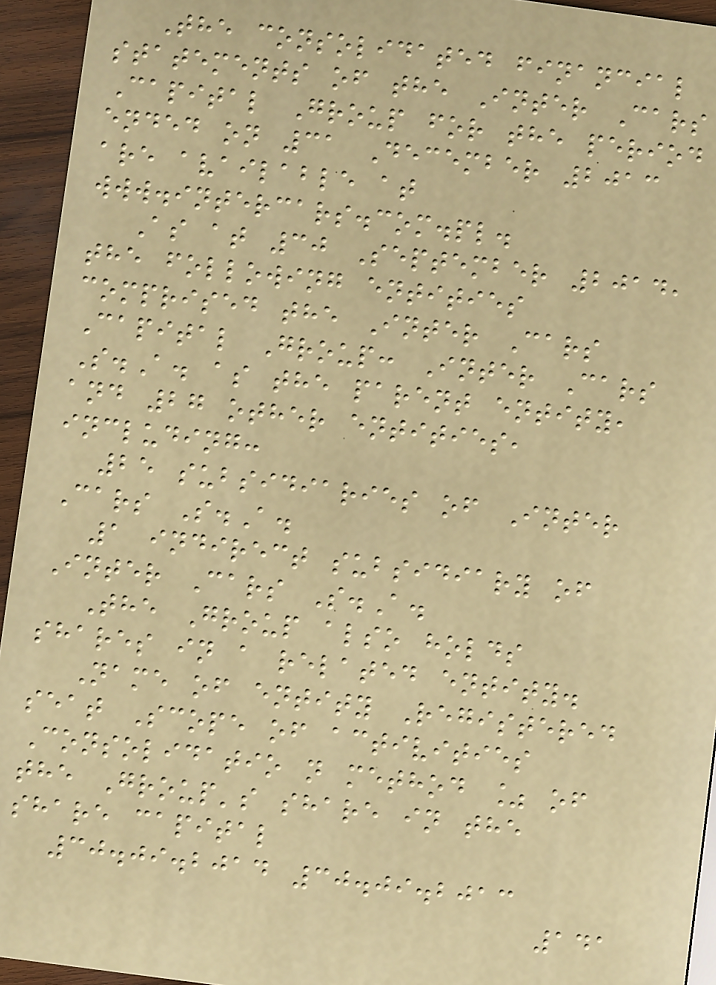The consolidated financial
statements of the Inter Cars
Capital Group for the period
ended on 31 December 2013
are available at
www.intercars.com.pl.
As at 30 September 2014,
the following entities
comprised the Inter Cars
Capital Group: Inter Cars
S.A. as the parent entity,
and 27 other entities,
including:
25 subsidiaries of Inter
Cars S.A.
1 indirect subsidiary of
Inter Cars S.A.
The Group also holds
shares in a related entity.
Name of entity Registered
seat Scope of activities
Consolidatio n method % of
the Group's share in the
share capital
30.09.2014 30.09.2013
141
